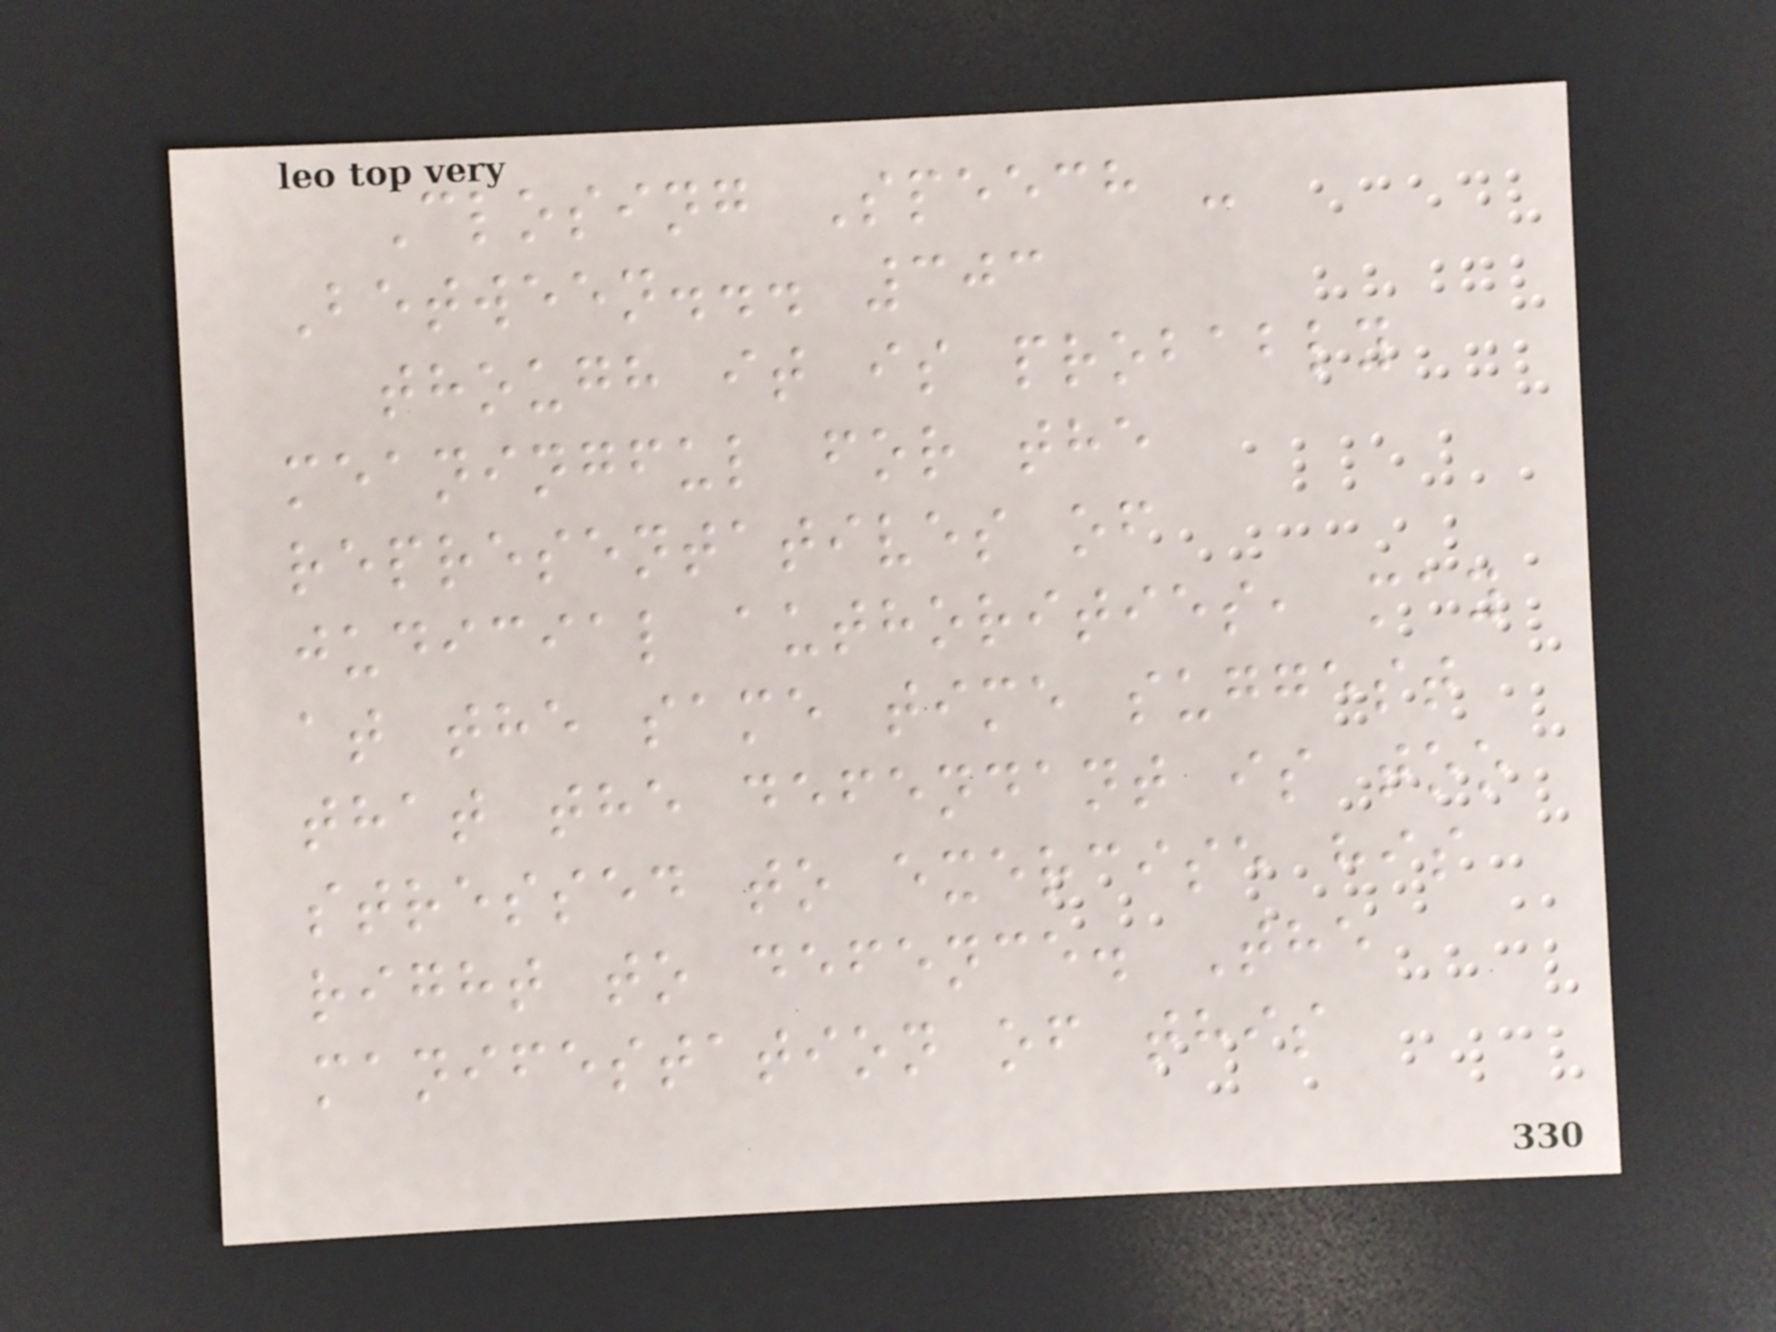Closing Speech -
Between... 303
though it is probably
meaningful for the
representatives of
judicial authorities, may
at the same time suggest
that the defendant is too
stressed to exercise his
right to defence. The
manifestation of this
